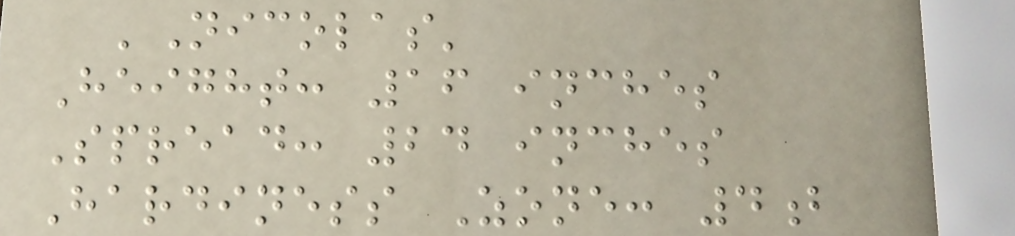'Nicolas'
Height: 16 inches
Spread: 24 inches
Hardiness Zone: 4b
